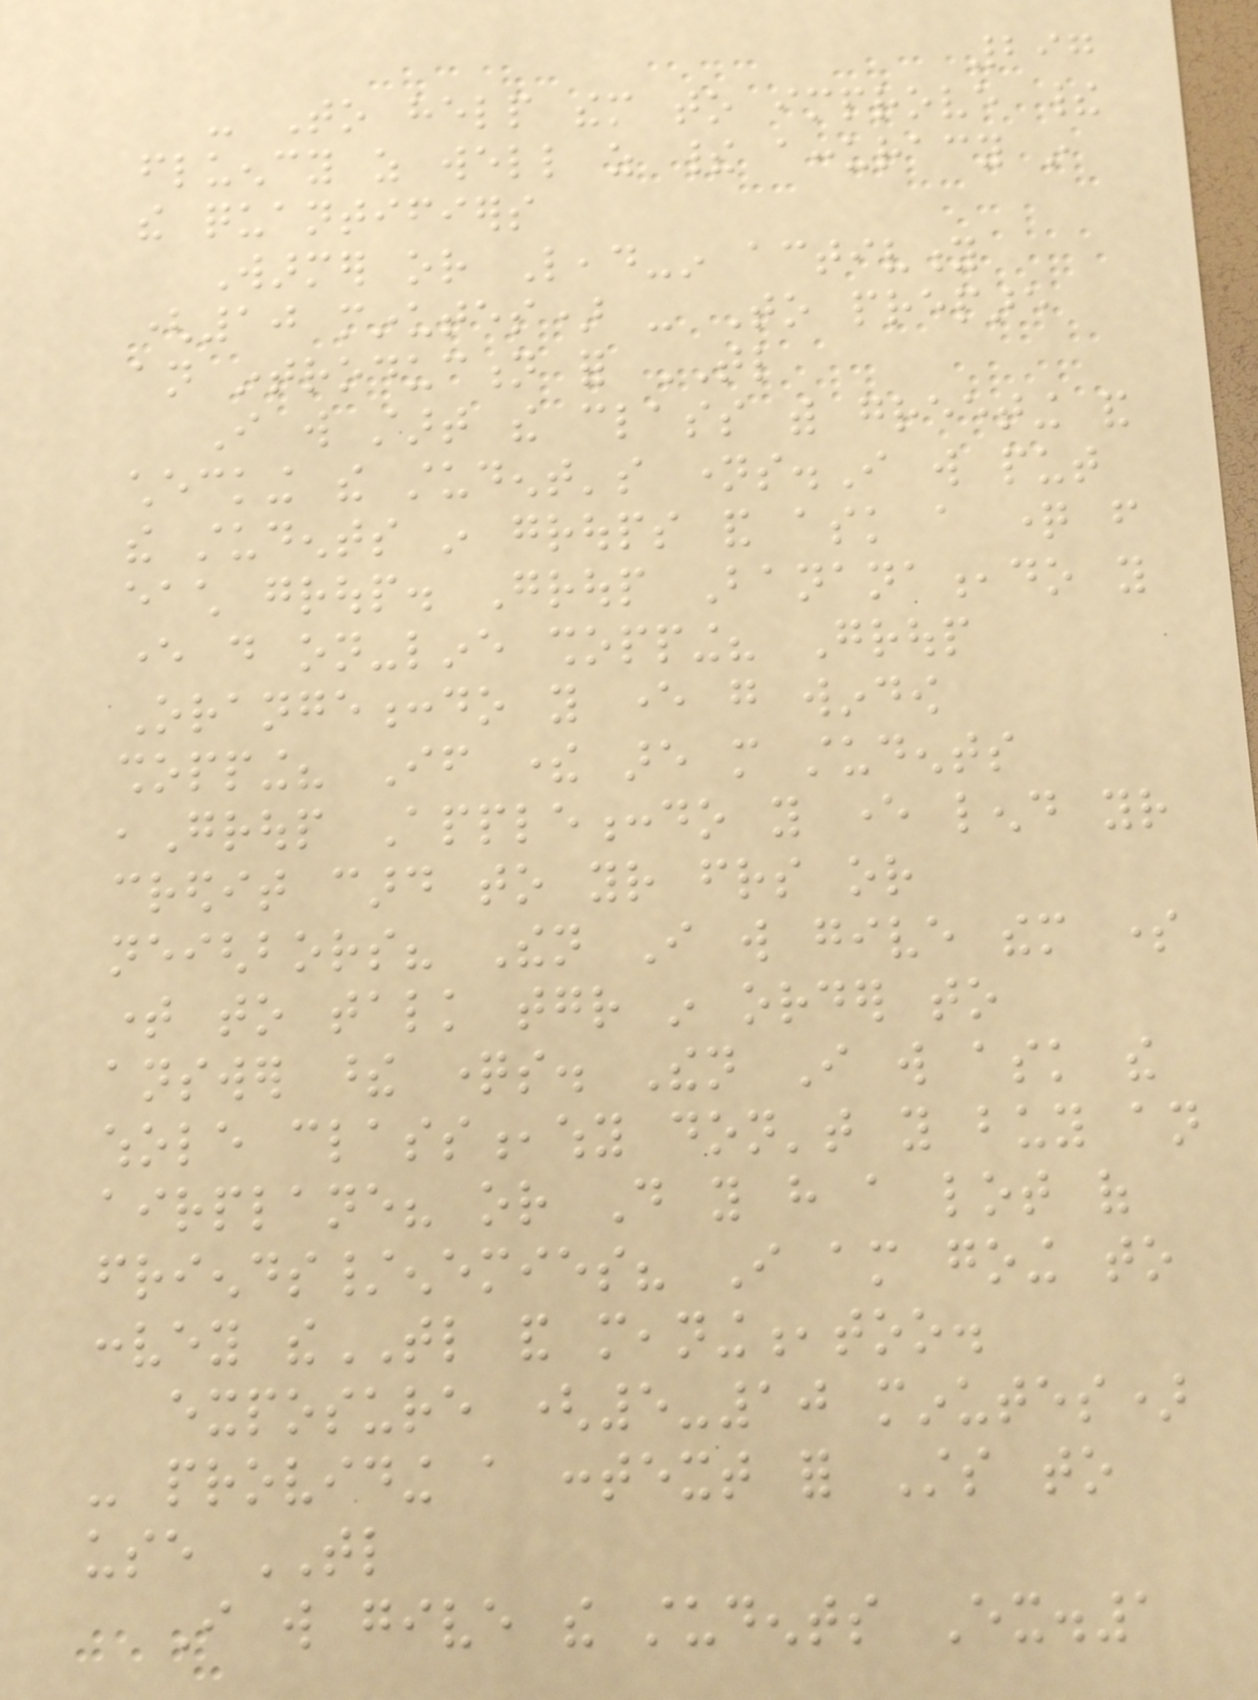297
- To help them to improve their
fluency as well as their accuracy in
the quantifiers
Warmer or Lead-in activity
(10 minutes) - To prepare
an introduction for TL
I will start the class with greeting and
checking the student's names.I will put
the students in groups and ask a question from
each group. Group Banana,do you
ever do on-line shopping? Group
Orange:do you ever go window
shopping? If there are more students
,Group Apple:do you ever lend your
credit card to your friends or
neighbors? Then I will give them some
time to talk together in order to
answer these questions. Then I will ask the
whole class,why don't you buy an
airplane? or Do you have a lot of
friends/enemies? I am going to
convey theTL and meaning,too.
exposure (5-10 minutes)
- providing a context for Sts to
use TL
I will give the students Ex.1
